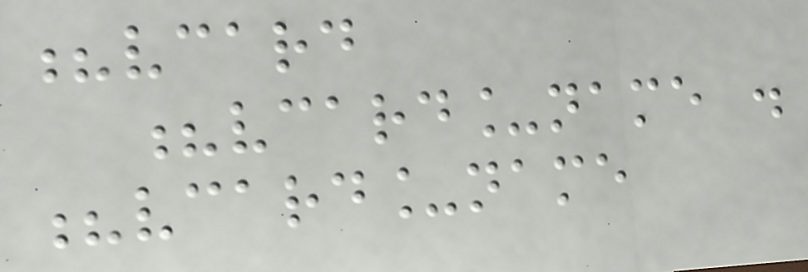?vcard
?vcard_name .
?vcard_name
